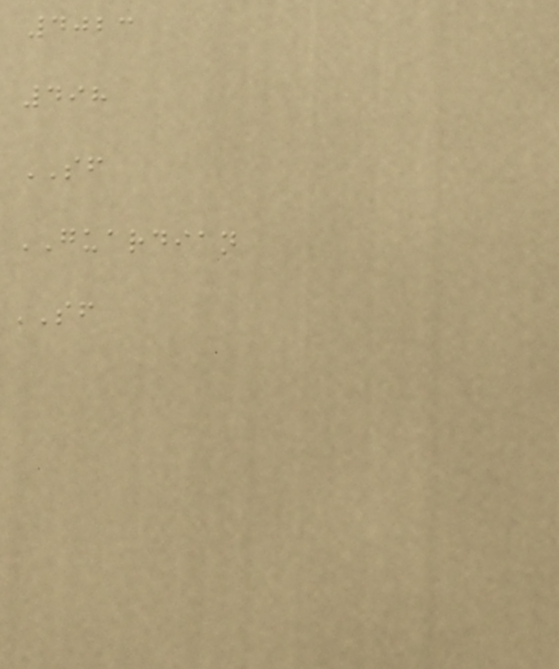4023
498
SF
GUARDIAN
SF
